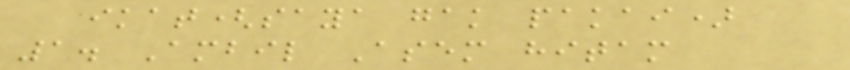ikat(saya gak pakai)
1. Ambil Asem hitam
